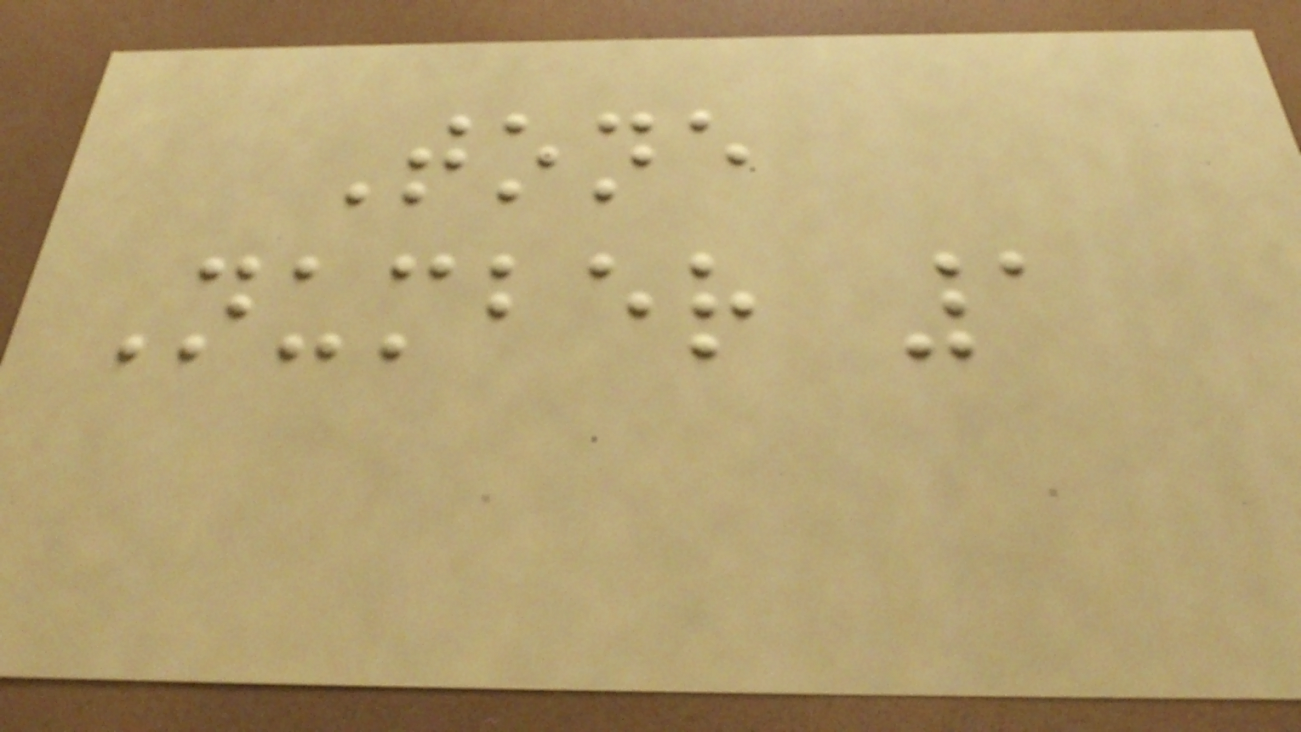Tone
Number 1
